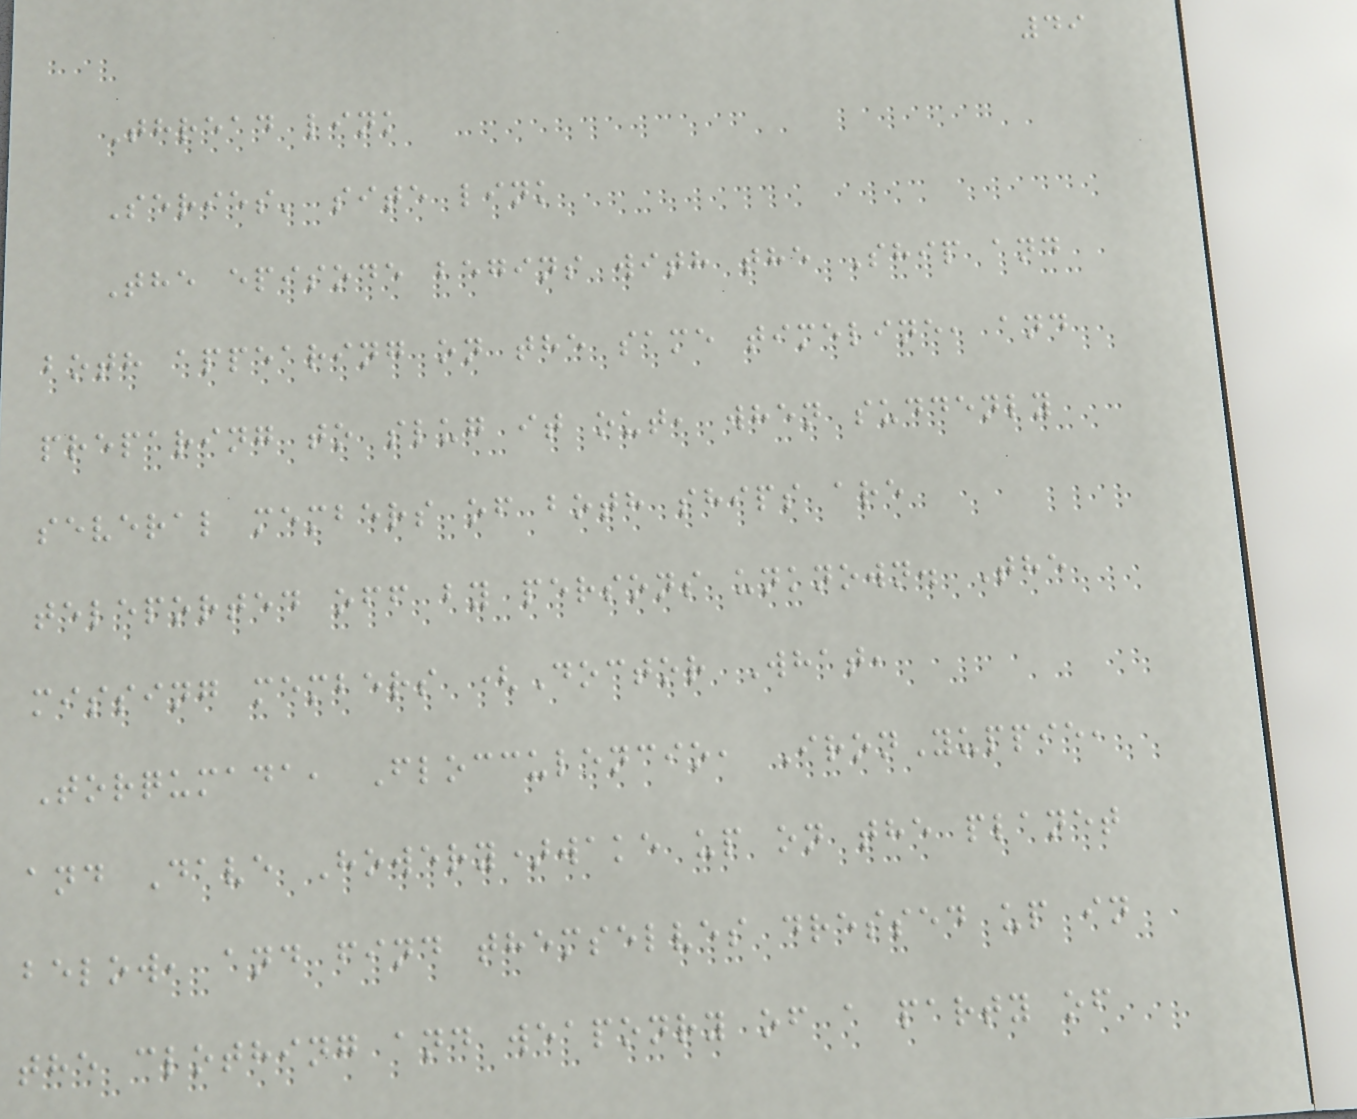49
Thread link
Series' site link
The episode begins with the Ship and
both appearing on the same timeline, and
preparing to slug it out, when suddenly
several members of both ships are
teleported off by persons unknown. The
missing members (Doctor What,
Torqumada, Flocculencio, IronYuppie,
and Dave Howery)wake up on the planet
below, and find themselves dressed up in
the clothing and weaponry of a party of
